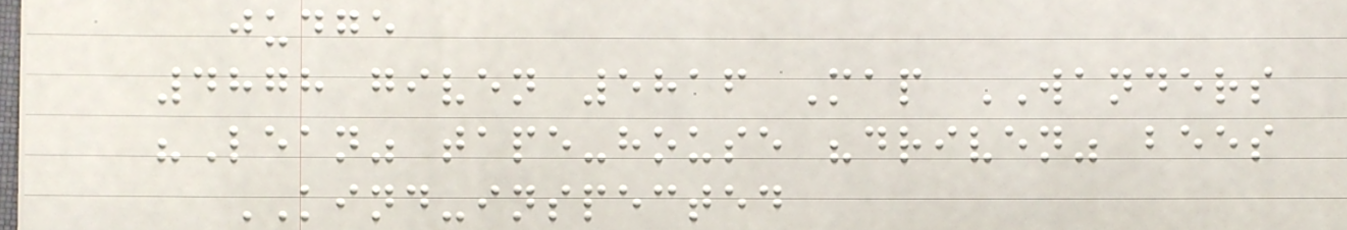judge
4878 given 5816 Map WANDERS
"Lean" tape-house "driven" bees
KIND-inspected
